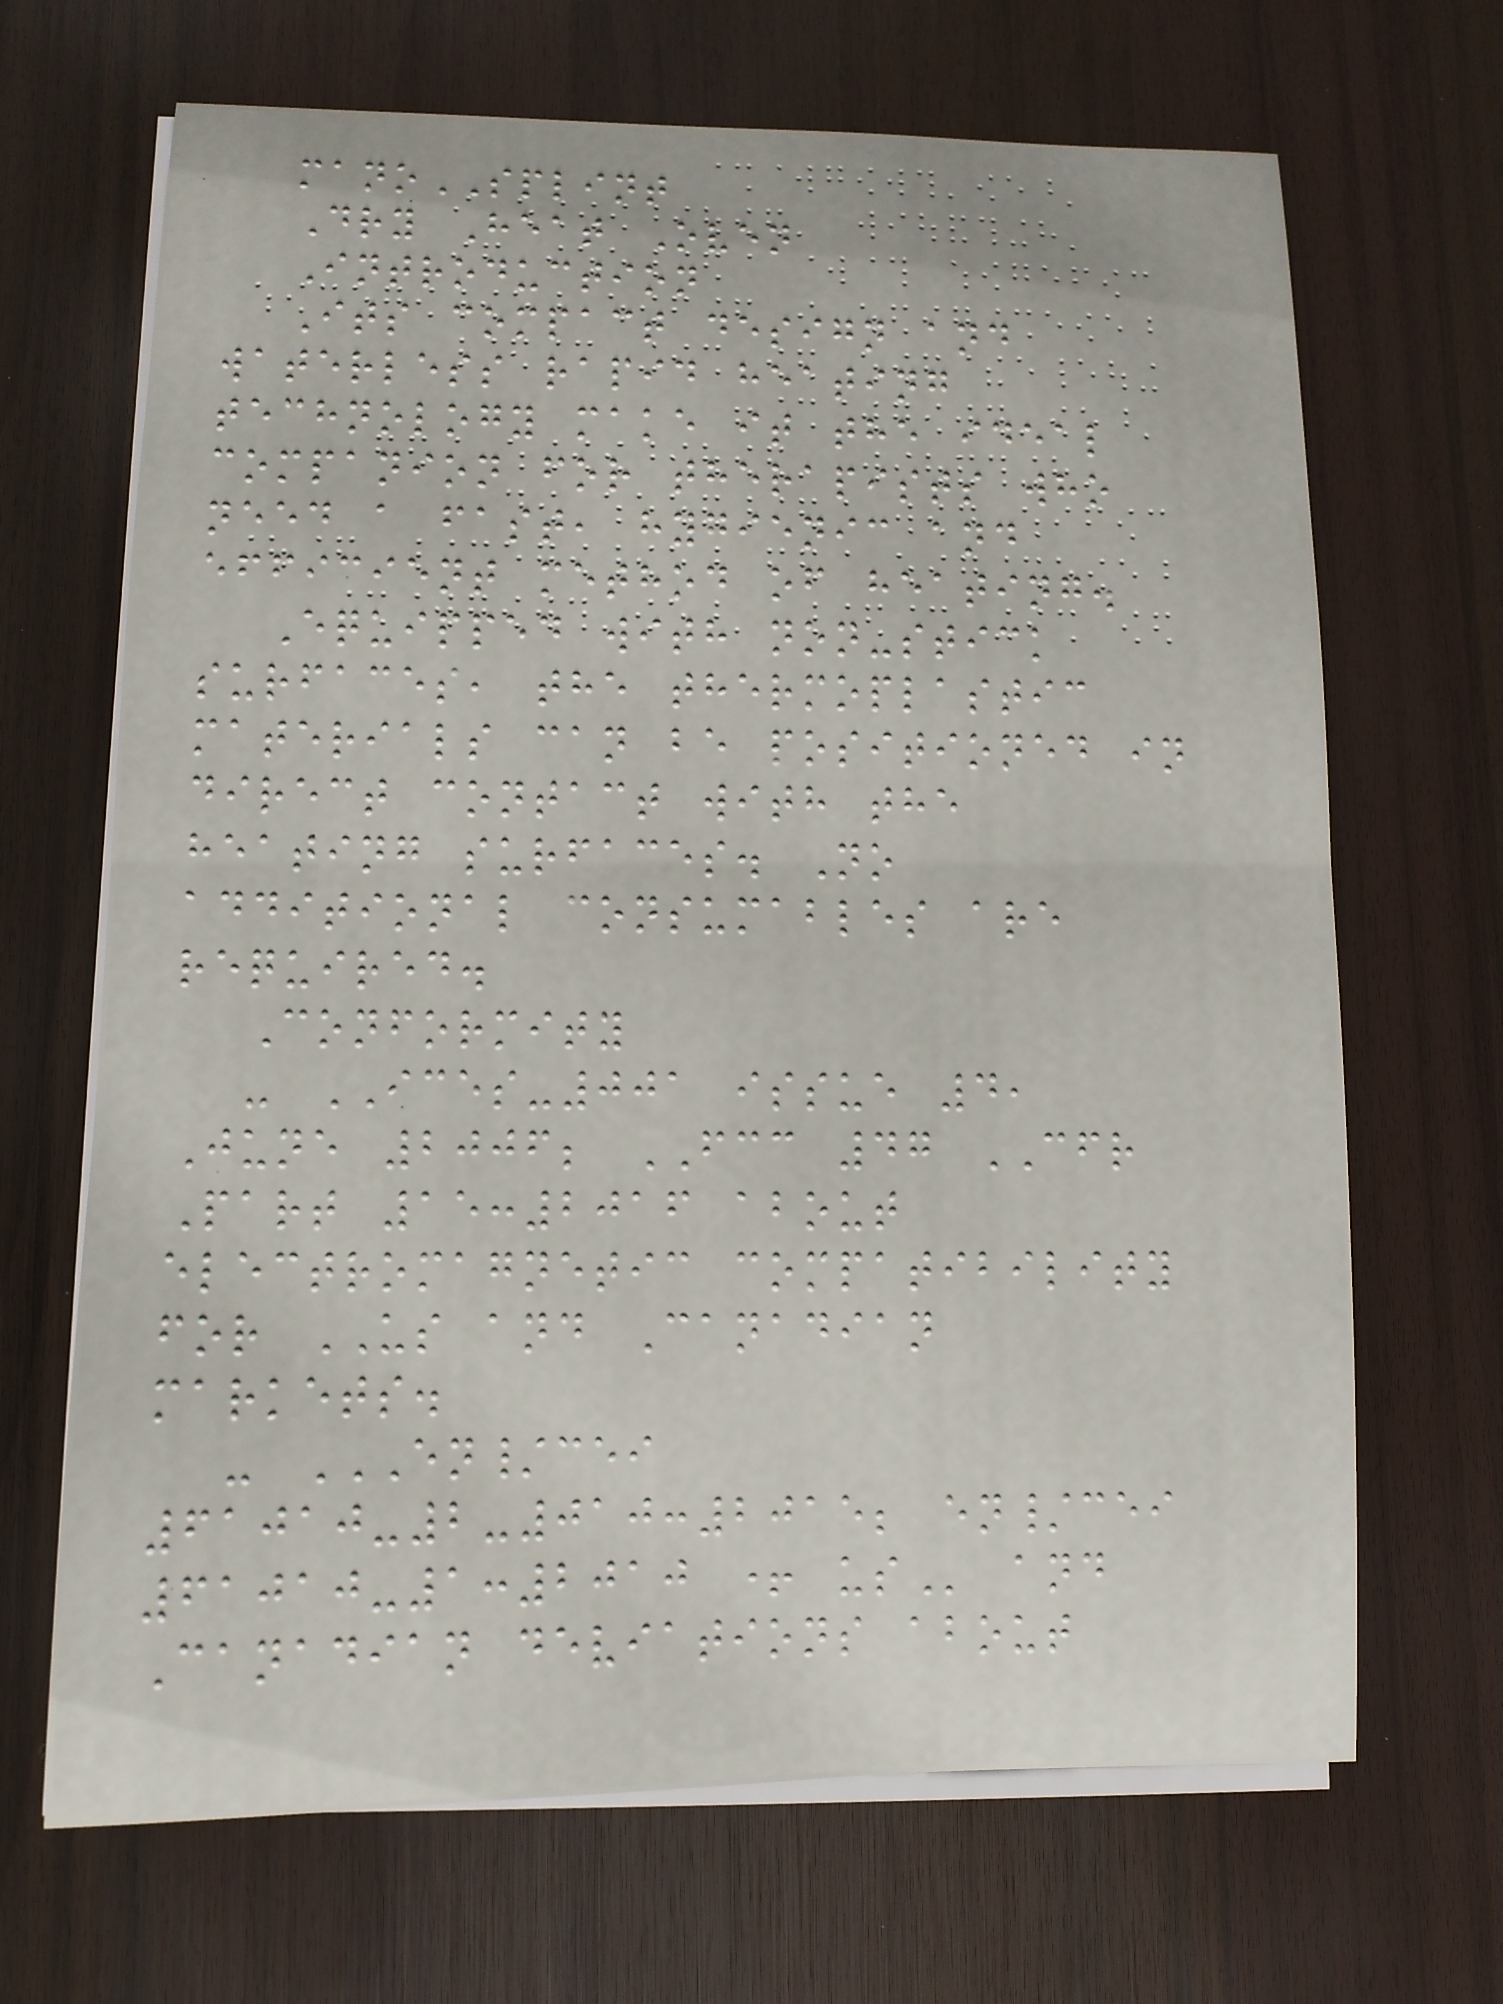manoSPLINT
Dry Heat Oven
Introduction
Its compact design and
waterless rapid heating
technology make it the ideal
companion for therapists who
need a fast, hygienic and
efficient method of heating.
Equipped with non-stick
surfaces, the thermoplastic
materials can be positioned in
direct contact with the
heating surfaces. No
additional consumables are
required.
Conformity
- ICES-001 issue 4,
June 2006; FCC 47 CFR
Part 15:2016 about
electromagnetic compatibility
for US and Canadian
markets.
- EN/CEI
61010-2-010:2015; EN/CEI
61010-1:2010 + US and
Canadian deviations about
